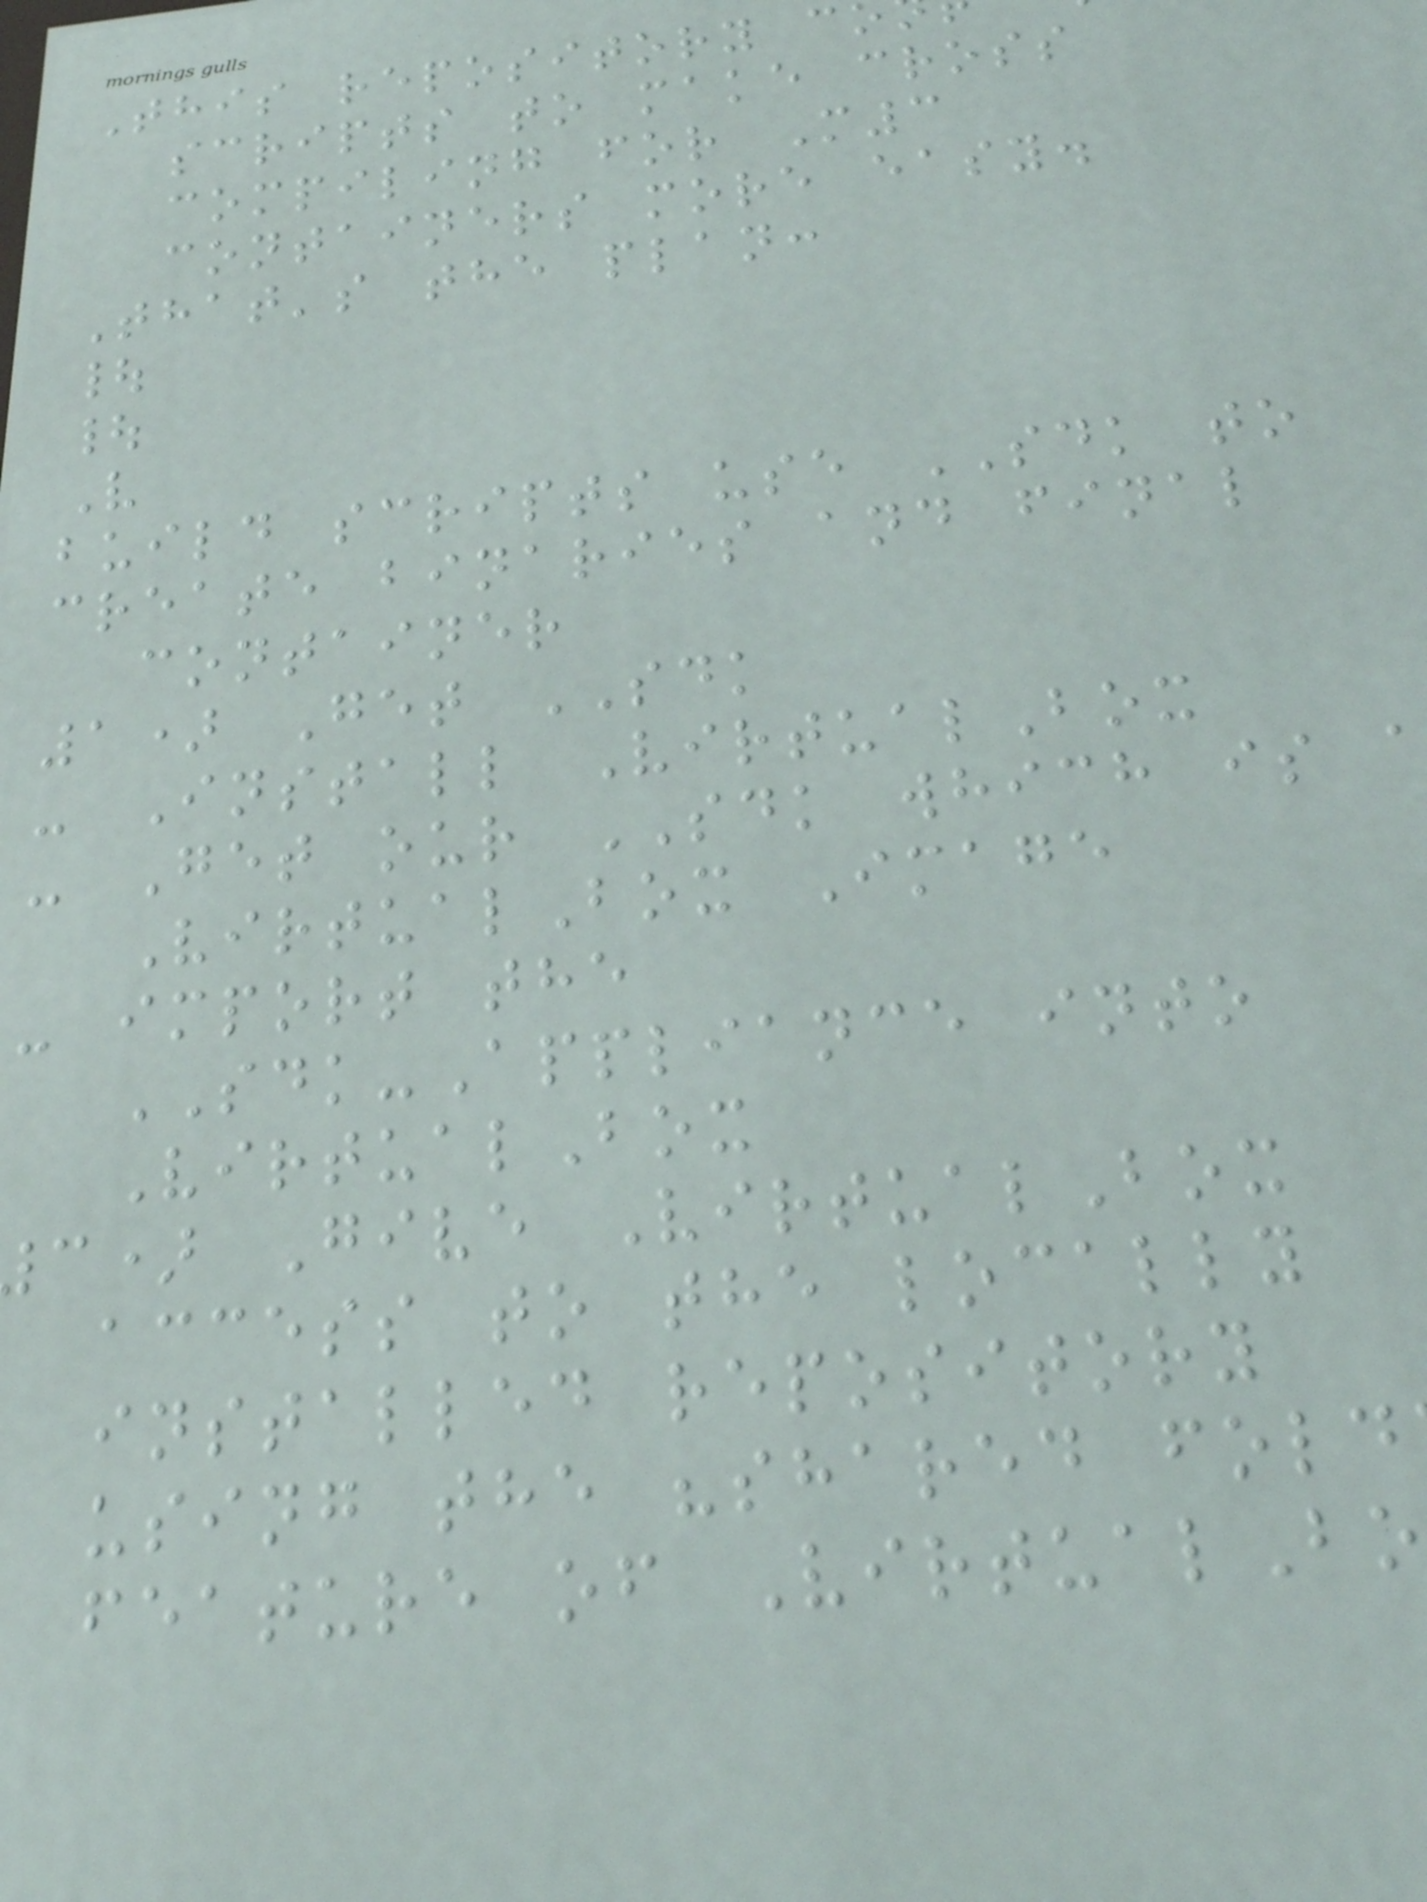This repository c
scripts to make cross
compiling for M3
containers more easy.
That's the plan:
|
|
V
build scripts use SDK to
create binaries and final
container
1) Get SDK
- Install VirtualBox
- Get our SDK which is
VirtualBox Image
- import the
SDK-Appliance into
VirtualBox
c) Give VirtualBox
access to the locally
installed repository
using the "shared fold
feature of VirtualBo
